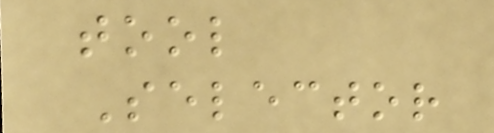tool
Selector
